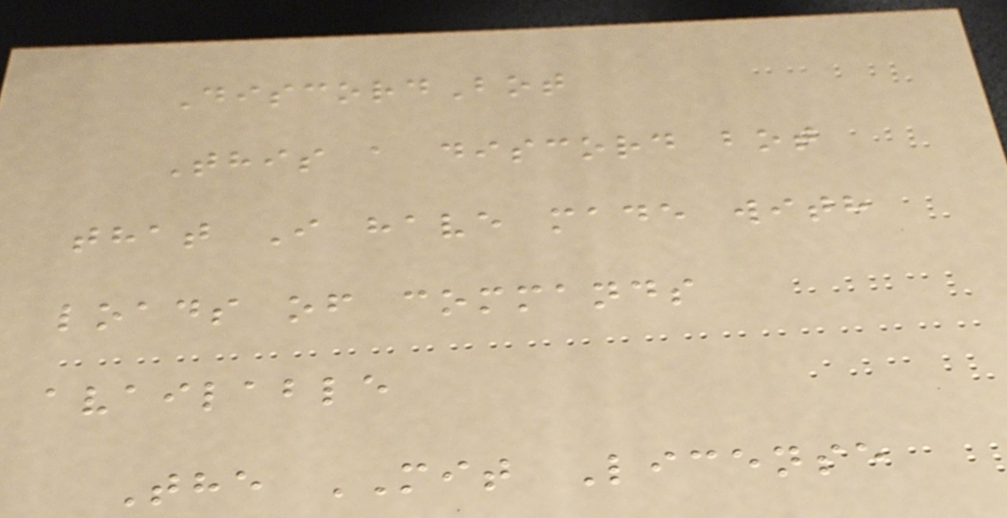DiscordBot
This a discord bot
that I have made with
loads of commands
available
The MIT License
